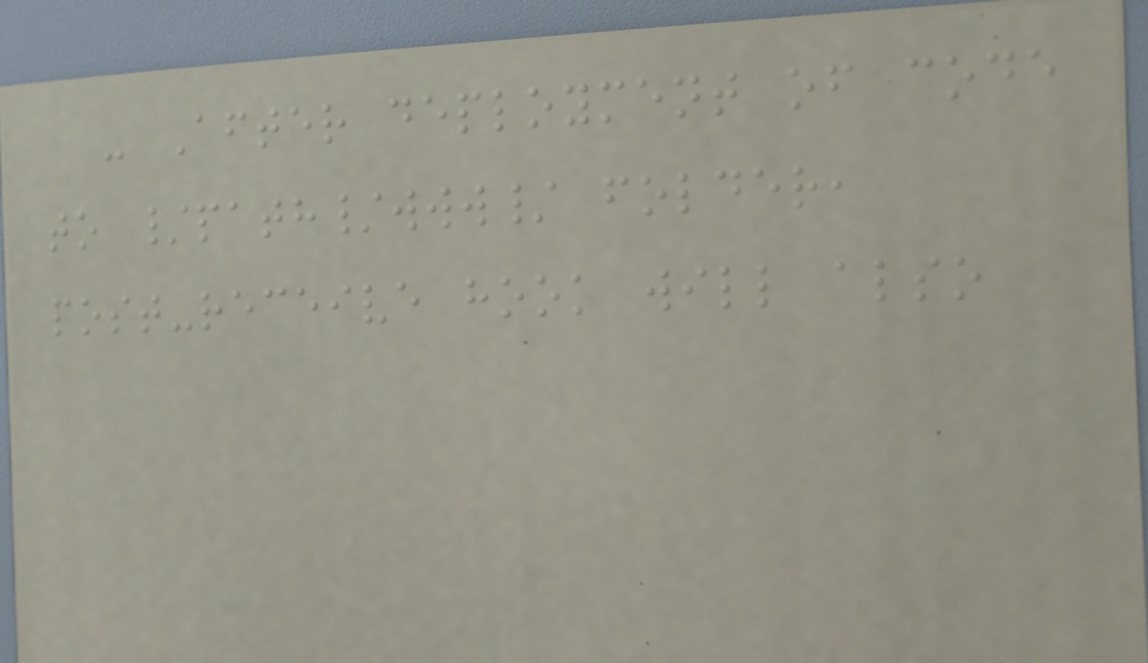- After deployment of code
to /path/www/ folder,
post-receive hook will also
